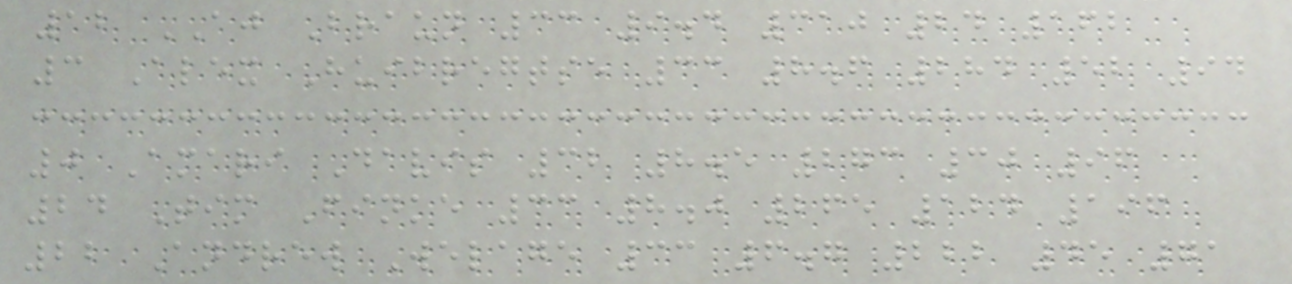12 AJ Braun 33 9.4 310 24 162
3 Alex Huibregtse 33 8.6 284 52 94
0 Amari Davis 32 8.5 273 30 96
24 Tim Finke 33 8.0 265 124 196
22 Andrew Welage 33 6.7 222 45 71
